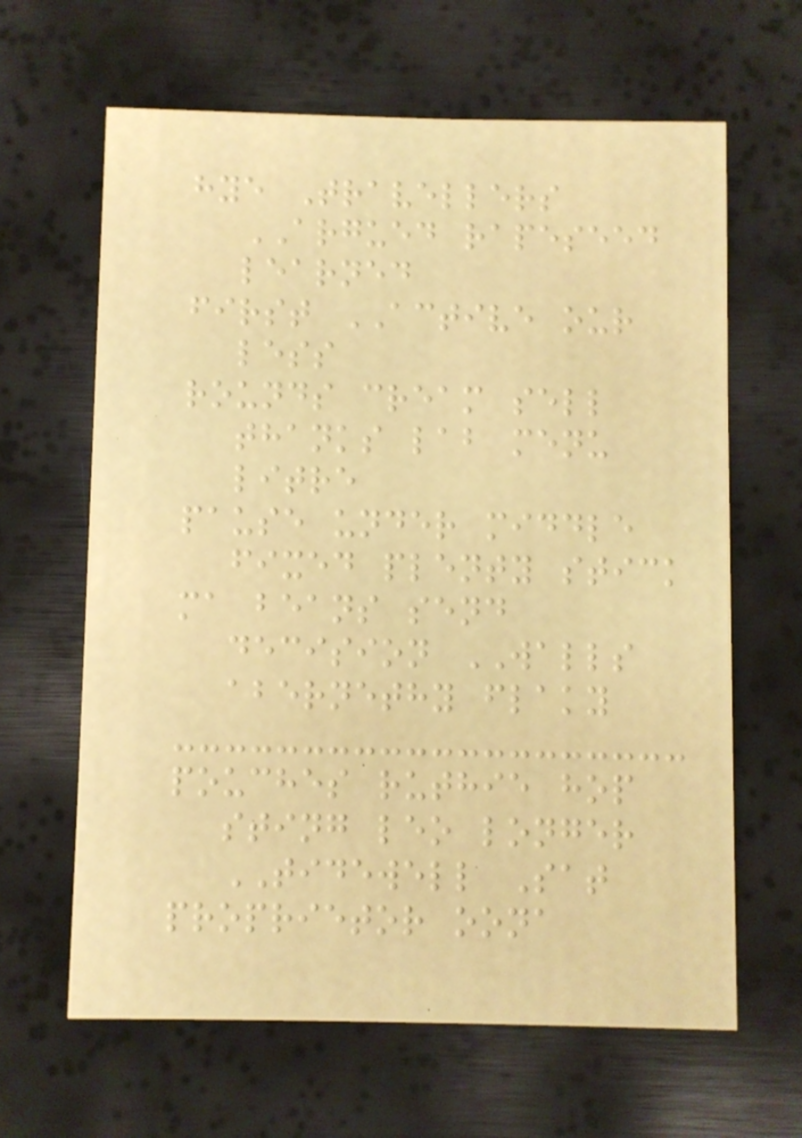hye Travellers
ARGUED rapeseed
learned
first ACTIVE our
less
rounds cream sell
thanks lab menu
litre
pause under middle
fixed plenty stick
ma beans send
decision WALLS
abernethy flaky
pouches ruthie hop
sting leo longer
TIDEWELL Sat
proprietor oona
